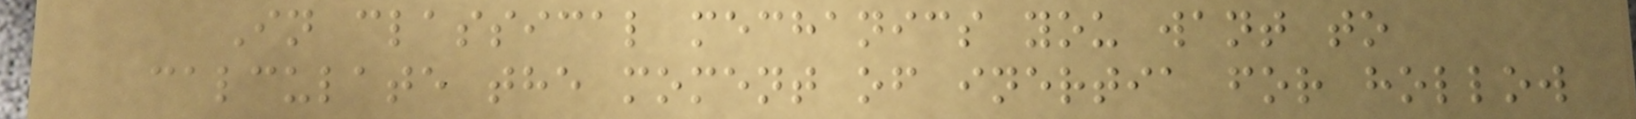In classical mechanics you want to
calculate the moment of inertia for hollow
